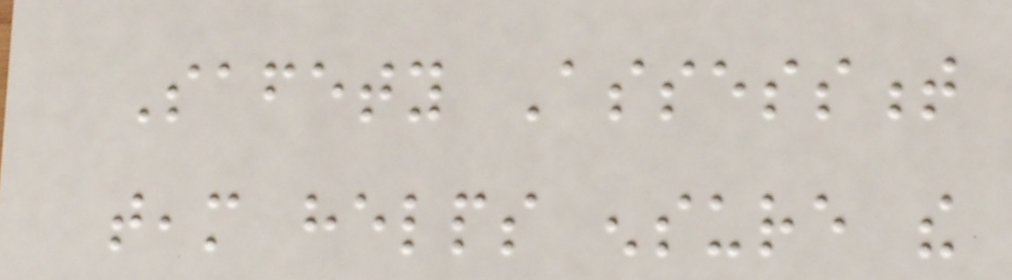Safety Assessment
team helps ensure the
